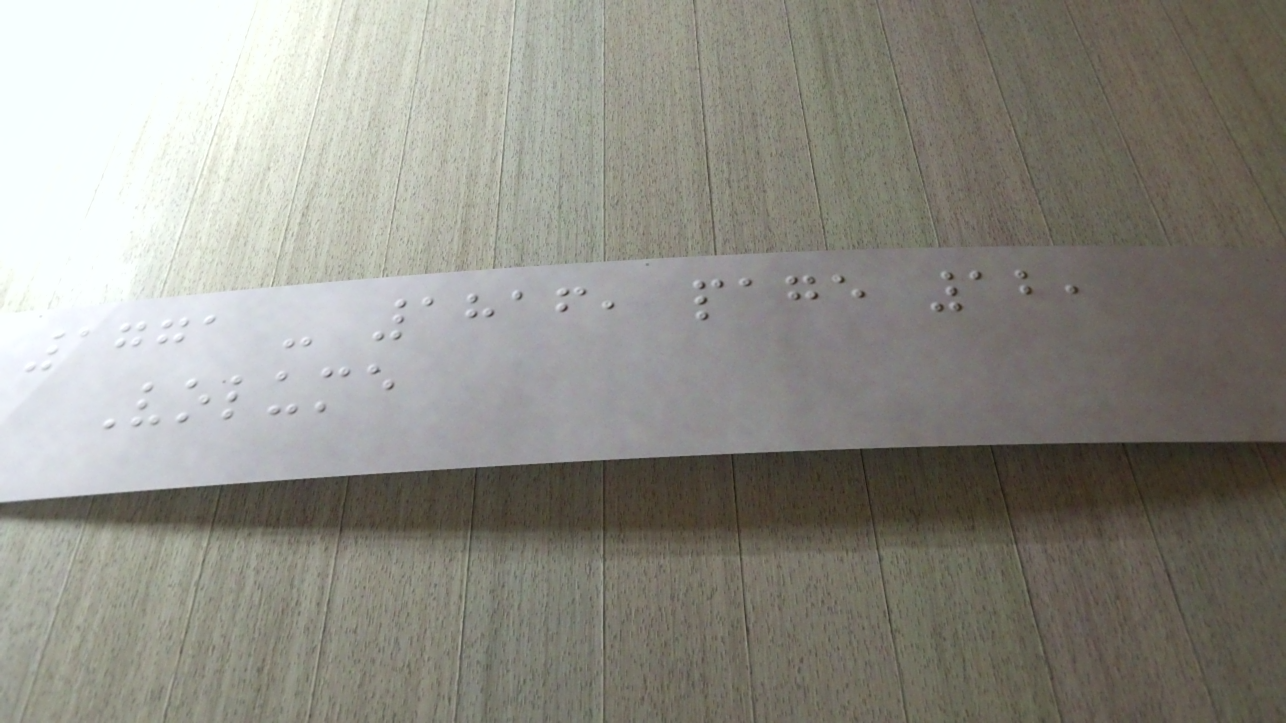1771 - 1816, page 12,
Volume
